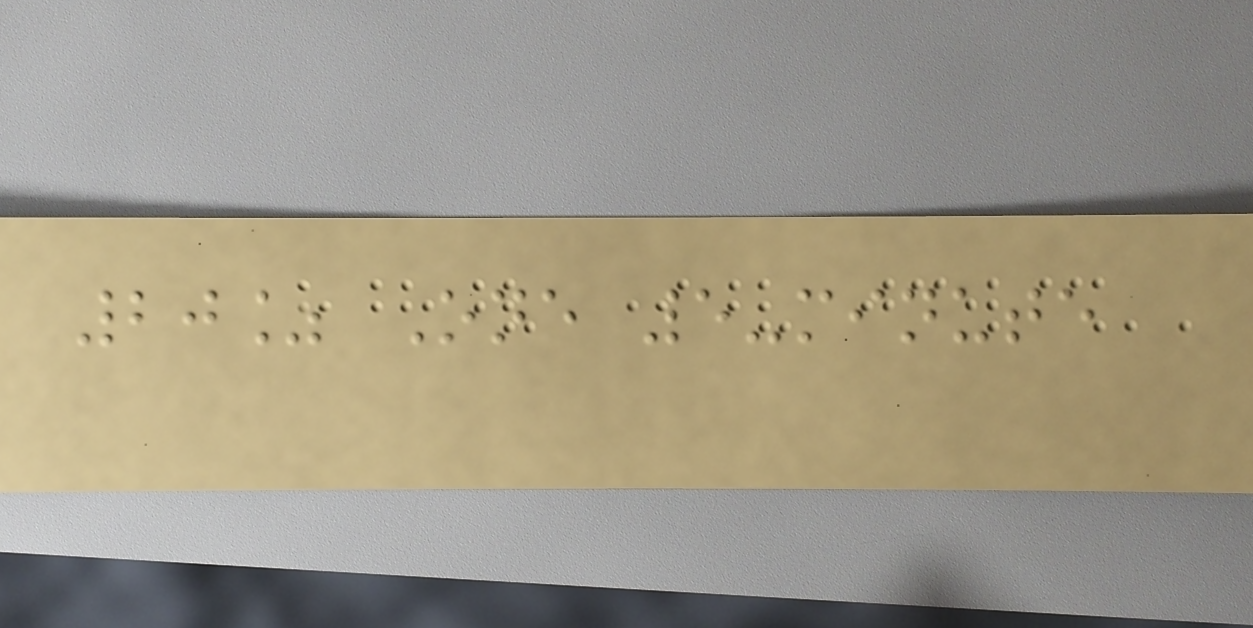20% One 5-minute
